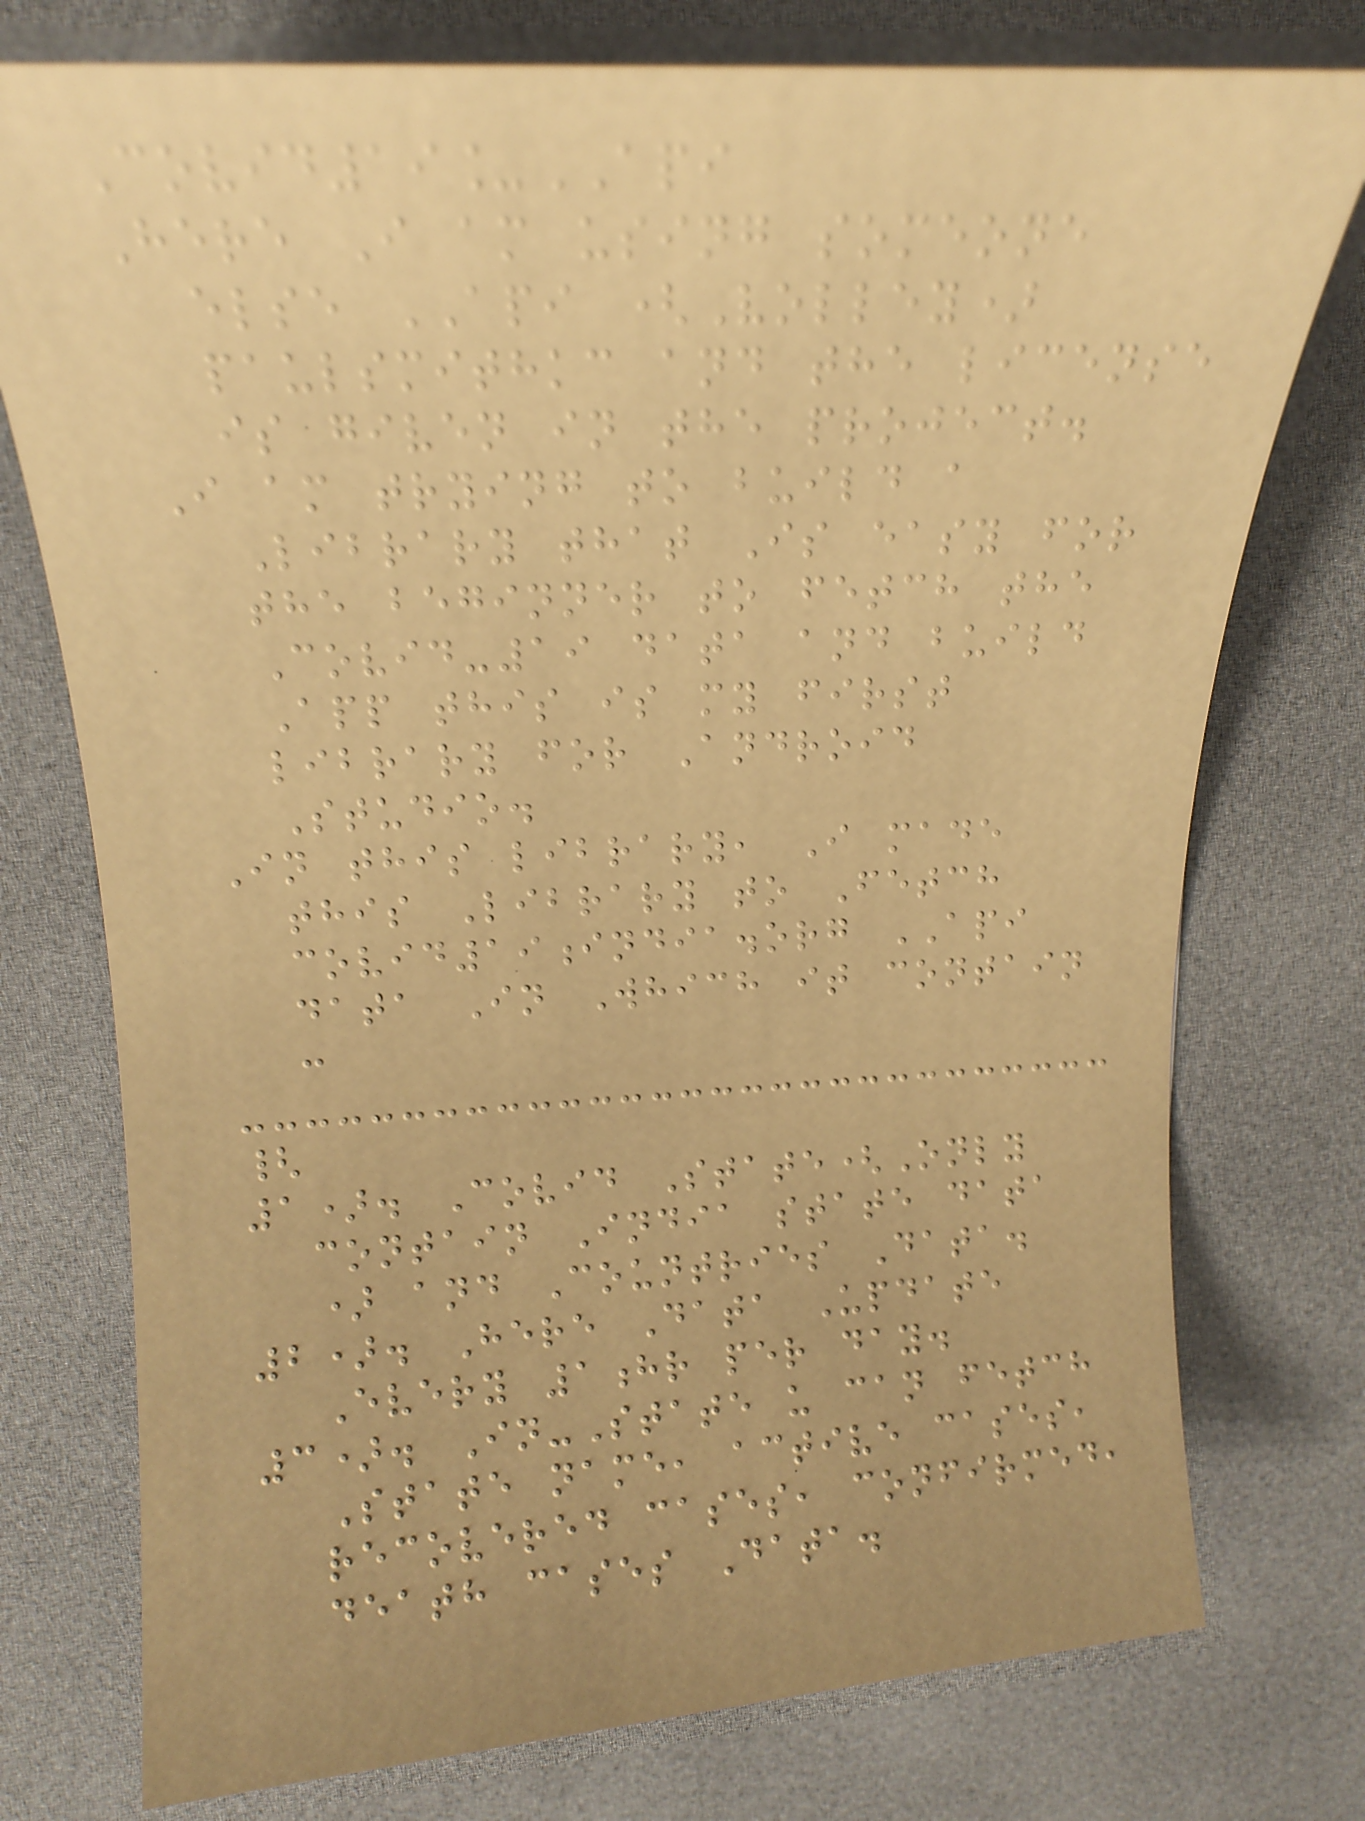Covid19_API
Here I am using someone
else API (Volley)
paulsmithkc and the license
is given in the project.
I am trying to build a
Library that Is easy for
the beginner to fetch the
Covid-19 data and build
App this is my first
library for Android
Studio.
In this library, I made
this Library to Fetch
covid19india.org API
data In Which it contain
:
{
1). Covid State(Only
contain India state data
) and Countries Data.
2). Here Data Update
Every 1hr per day.
3). In-State u can fetch
State name, active cases,
recovered cases, confirmed,
death cases Data.
